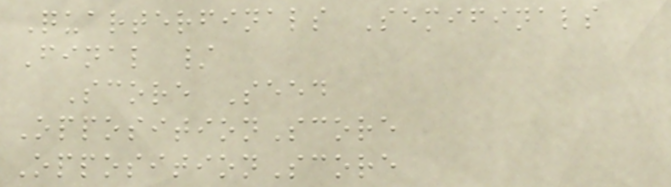Quarterfinals Semifinals
Final /
Score Seed
OppositionScore
OppositionScore
